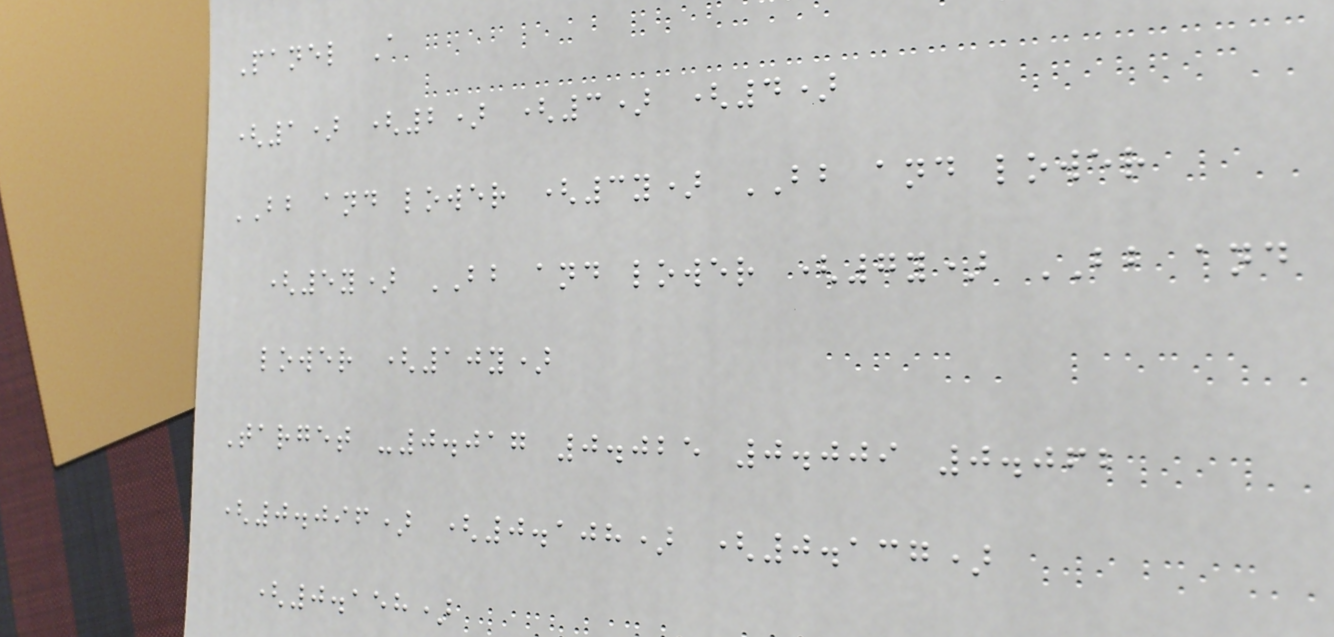Panel A
(1) (2) (3) (4)
BB and lower (3y) BB and lower
(5y) BB and lower (7y) BB and
lower (10y)
Target -0.017 0.025 0.009 0.062
(0.096) (0.108) (0.137)
(0.158)
